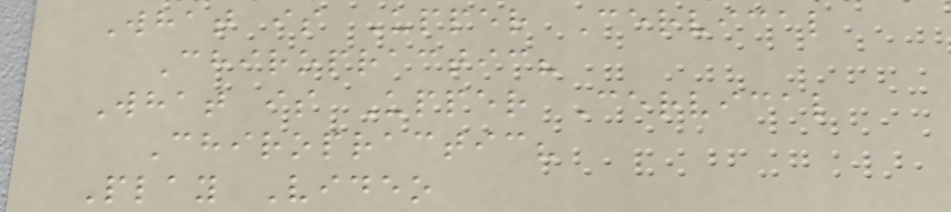What is Upper Cervical
Chiropractic?
What is Upper Cervical
Chiropractic?
Play Video
